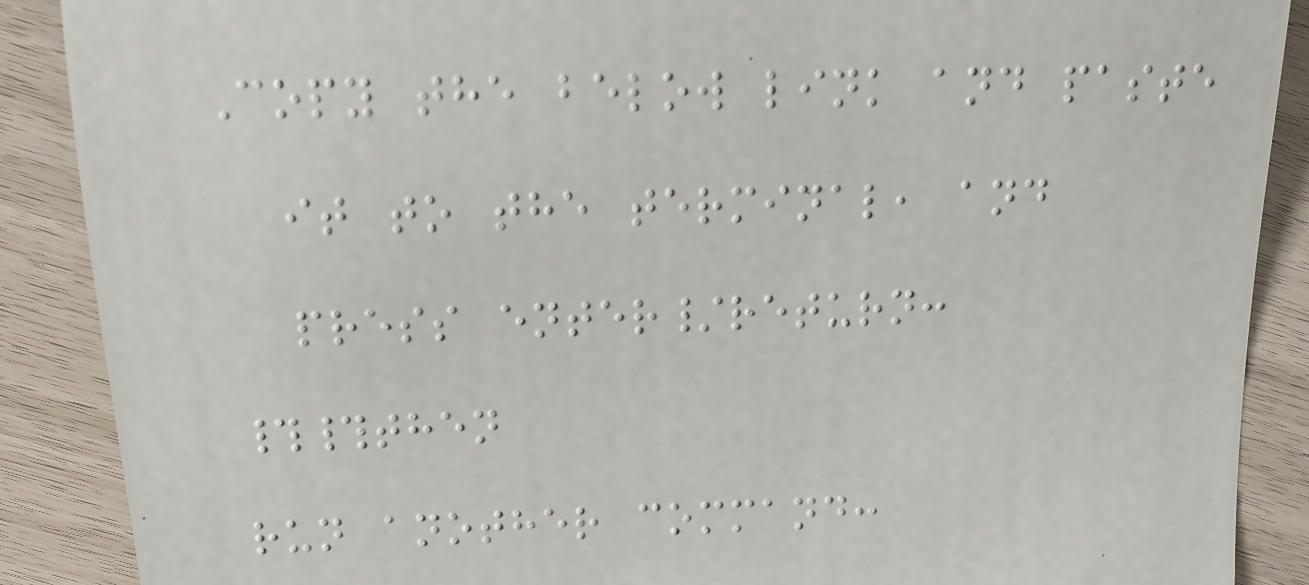Copy the below link and paste
it to the terminal, and
press enter/return:
##then
run another command:
